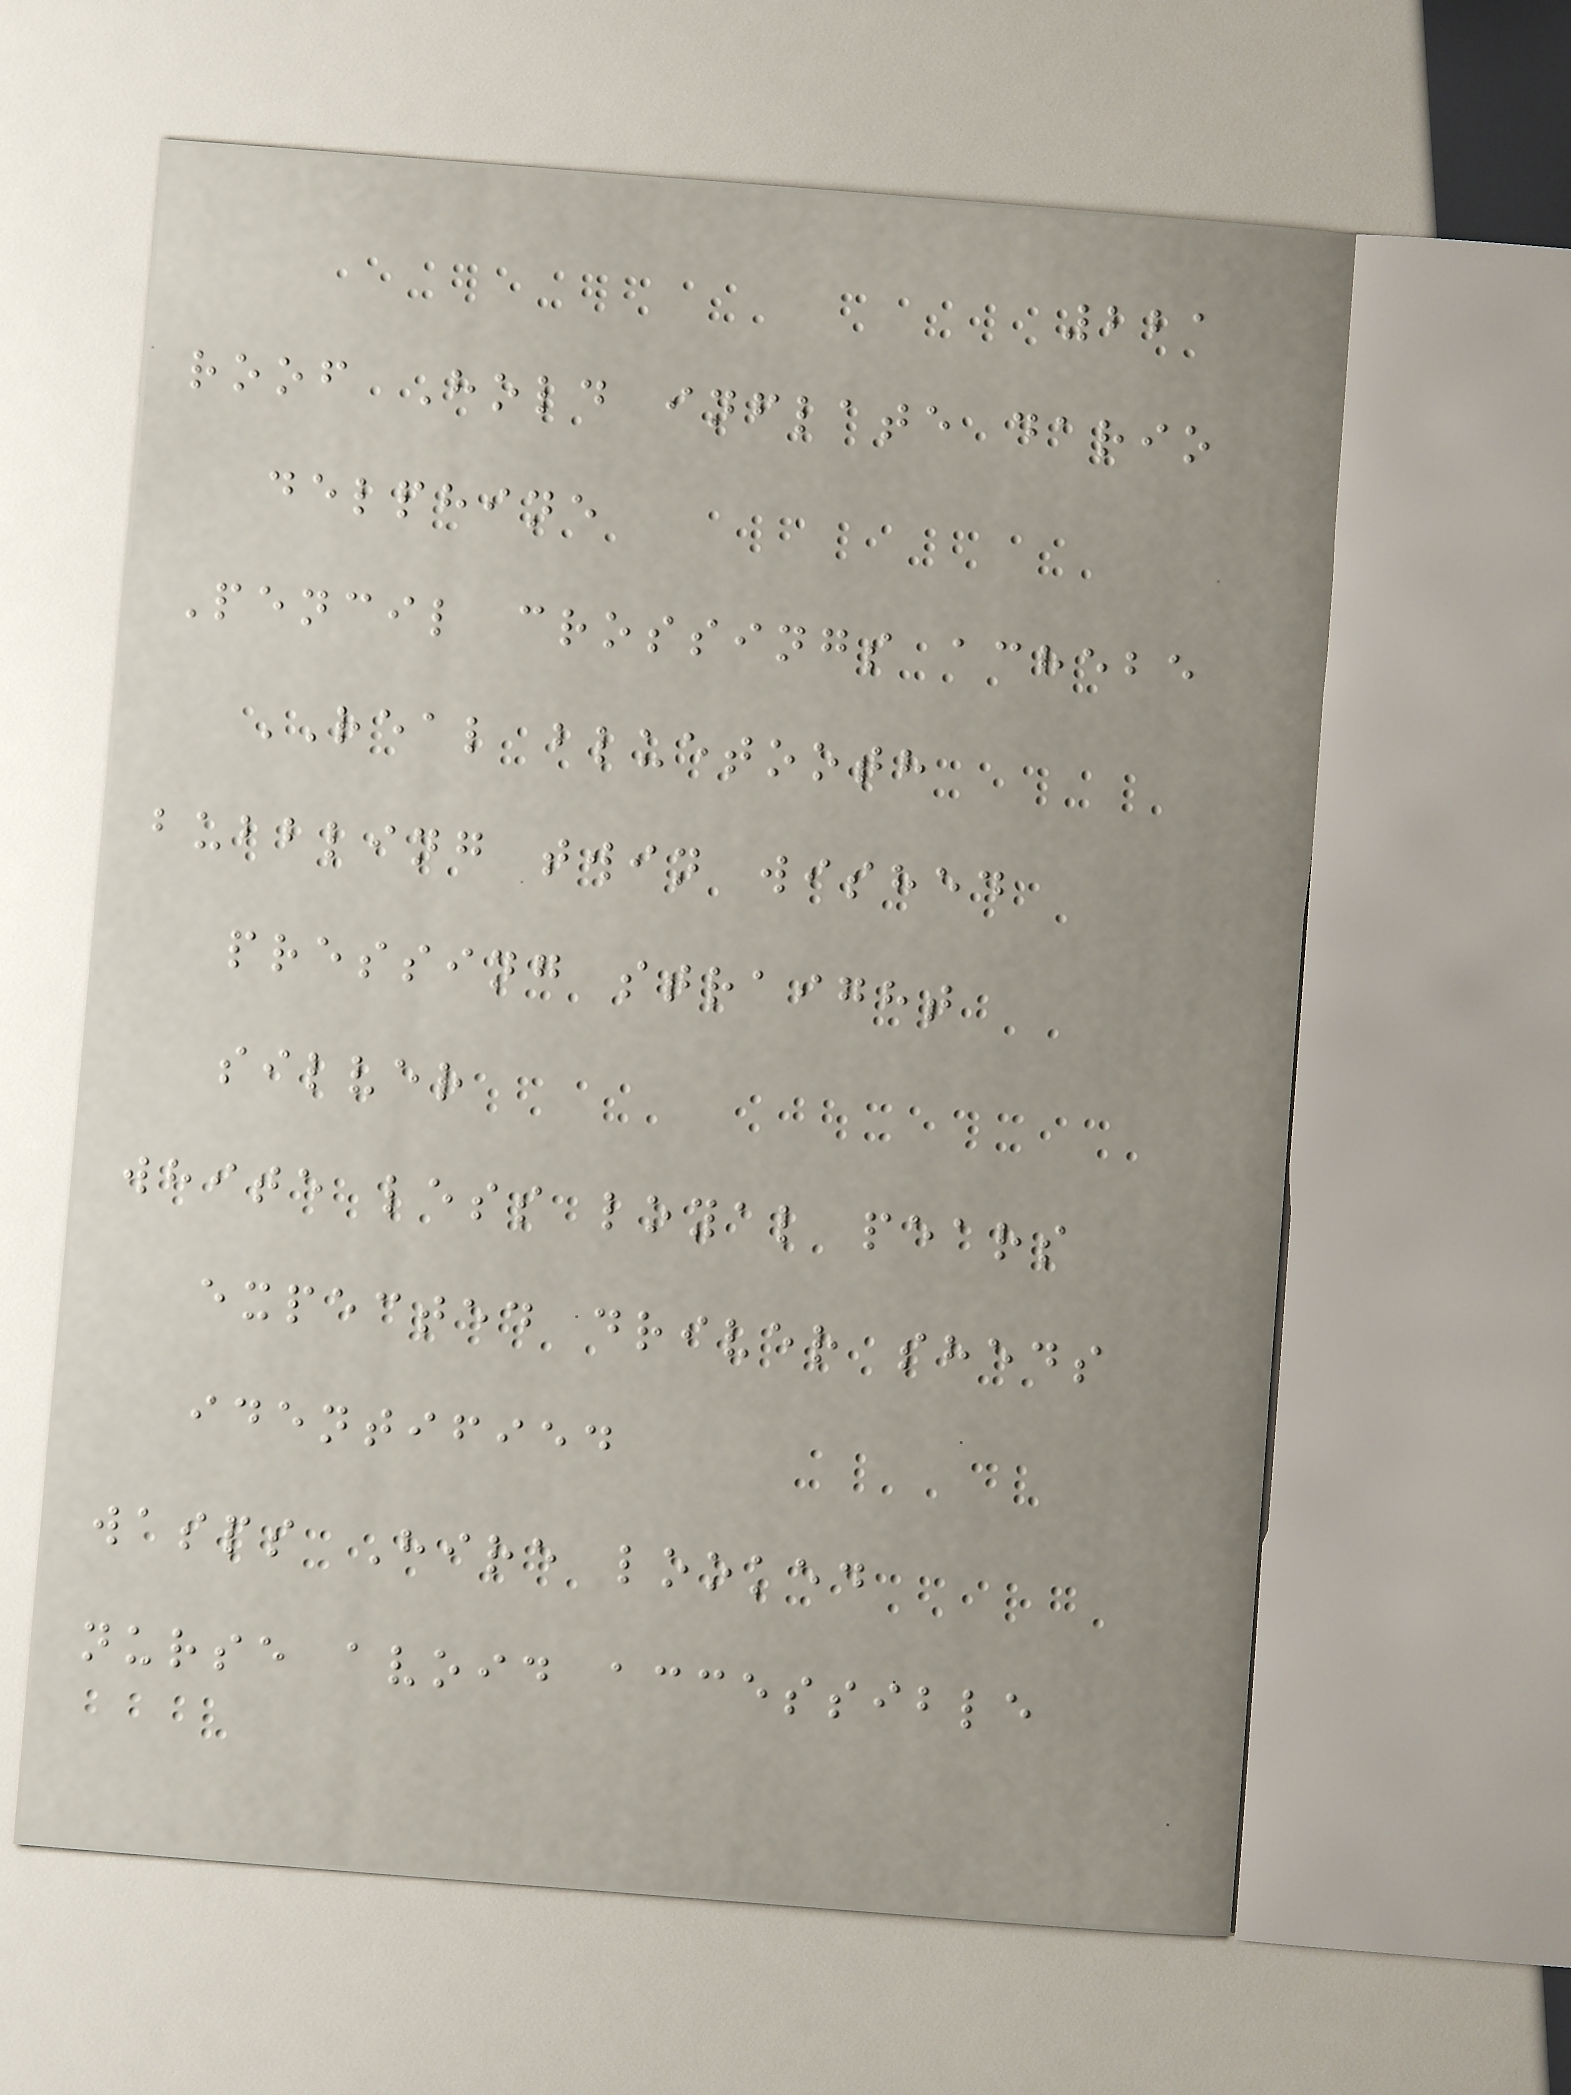221
roof Hold inflate dario
delphine
Pencil crossings achebe
REAL bluetooth
bubbling twin wished
pressing straight
silver
white less loyal pears
expected driver sheds
identified
wasps Hire looked
nurse avoid accessible
